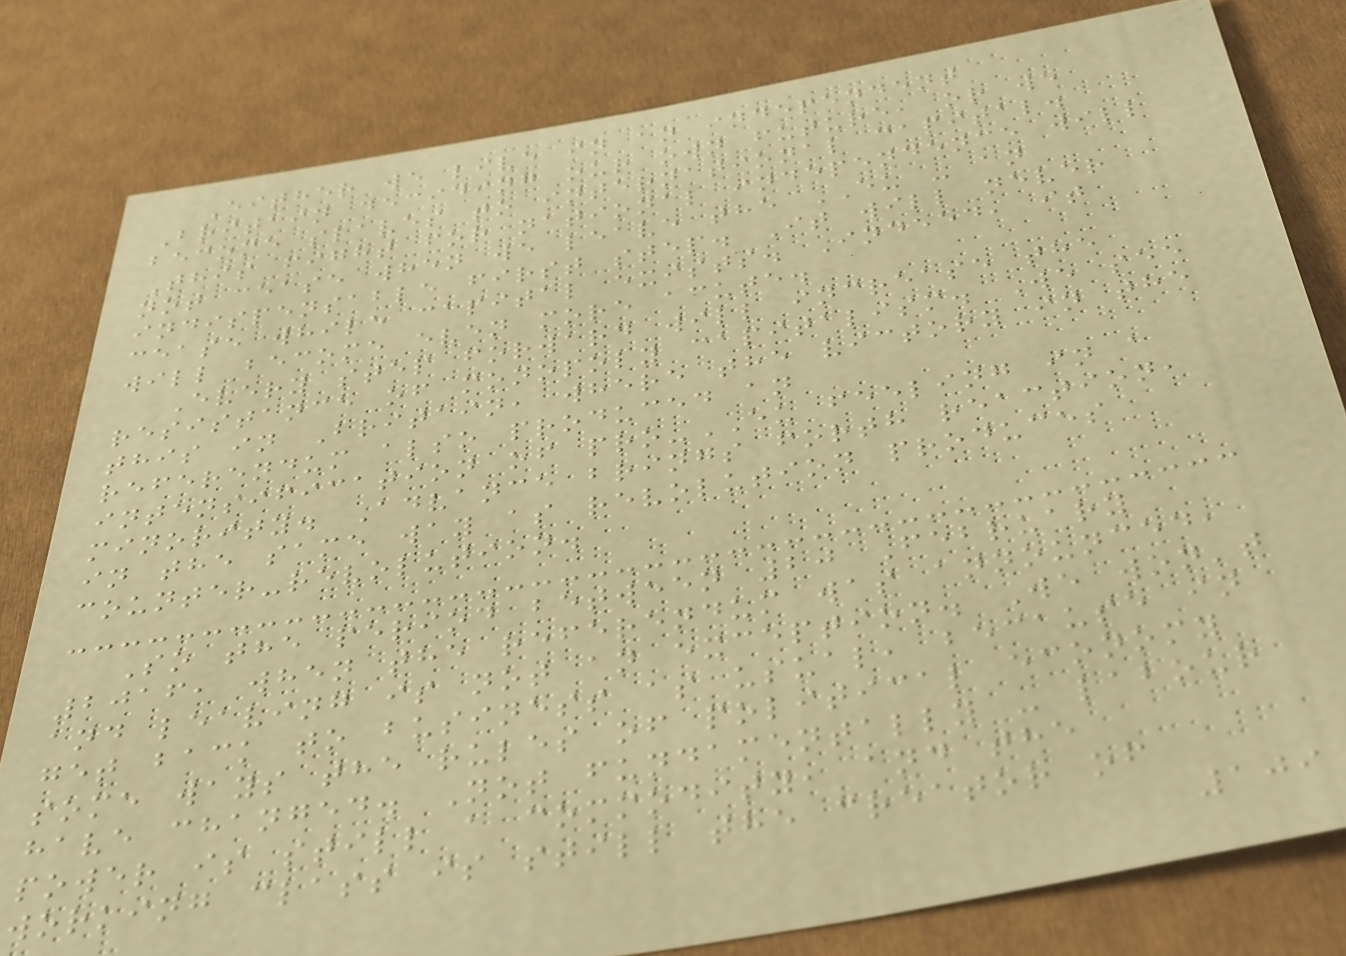Either we live in an independent
Britain deciding our own future, or we
become slaves to international capital.
This fight for national independence will
not cease when we leave the EU - an
indispensable first step. It will never
cease while capital exists. Indeed, it
will become even more acute.
Every step forward will increase the
resistance of monopoly capitalism. We see
this in Britain, where the victory in the
referendum also produced an
intensification of pro-EU feeling in a
minority. Advance brings forth reaction,
in the same way as revolution produces
counter-revolution.
So the period between 20 February
2016, when the referendum was announced,
and leaving is not an exception. We won't
get back to business as usual, because in
some ways the rules of political economy
have changed. Not fundamentally - labour
power is still a commodity, and the
working class is still the creator of
109
